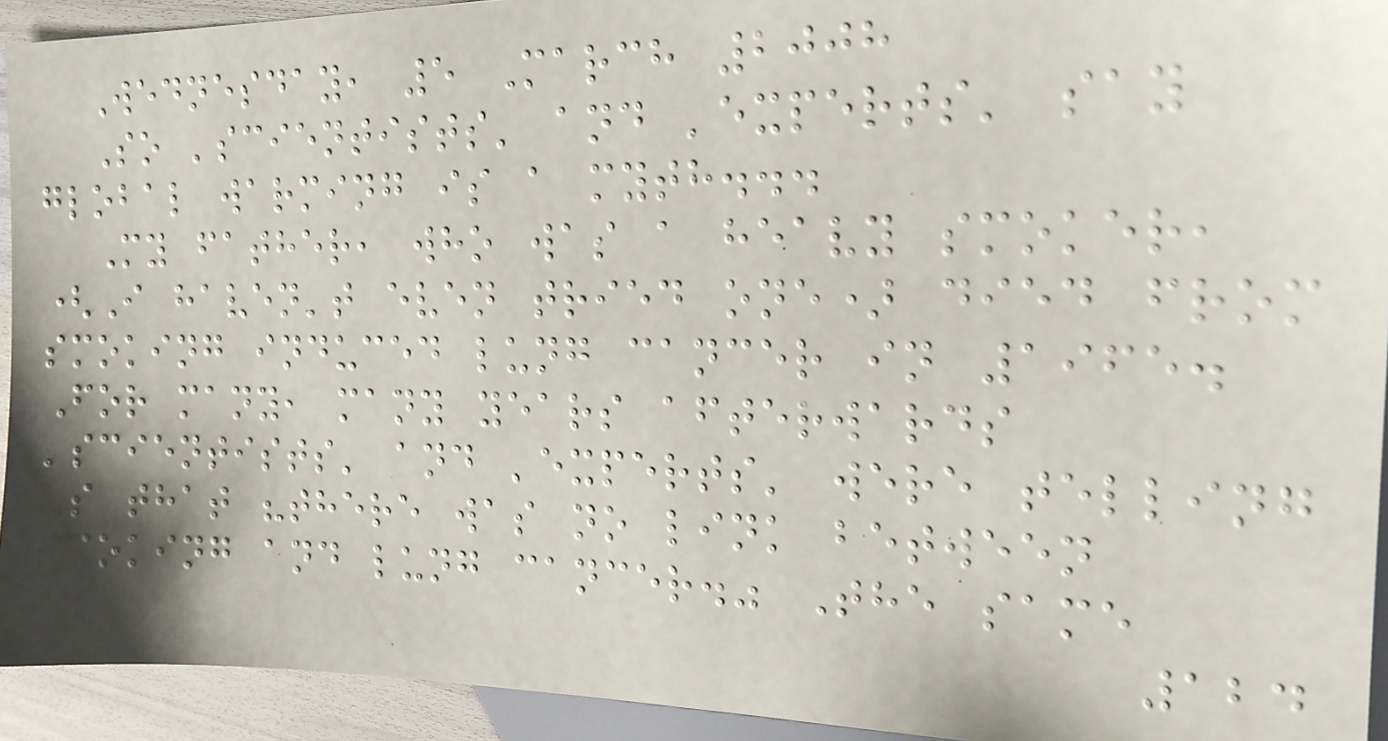Wednesday, 5 March 2008
So 'scientists' and 'experts' say
global warming is a myth...
My father, who was a heavy smoker,
(I haven't even tried one) died from
smoking induced lung cancer in 1965.
For many, many years afterwards
'scientists' and 'experts' were telling
us that "there was no link between
smoking and lung cancer." The same
124
